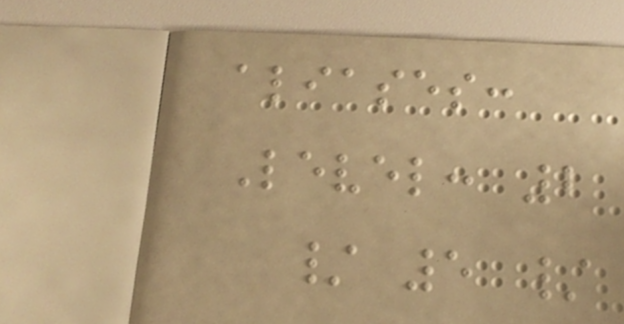aliases:
Level: 2
/ 5 /
